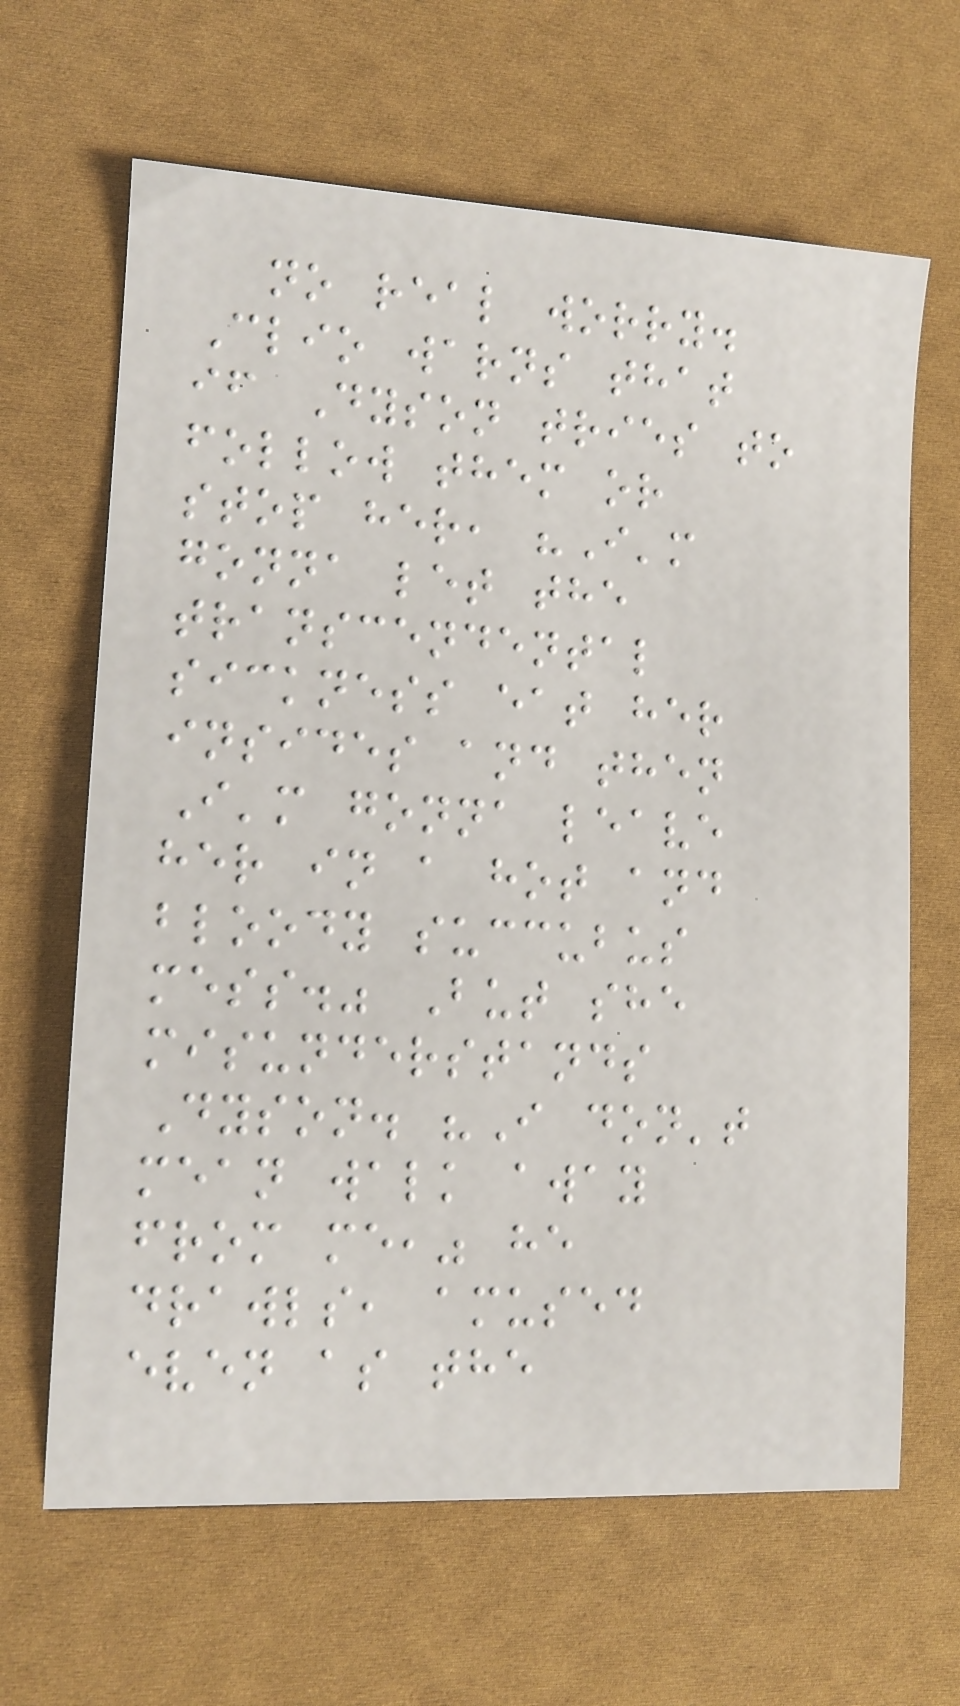no real worry.
Clio warns that
if Dyson tries to
follow them or
stop her, "I'm
gonna let the
transcendental
sickness eat her
insides and then
I'm gonna leave
her in a hot and
bloody succubus
mess." But she
misunderstands
Dyson. "I don't
mean walk away
from me," he
drawls, amused
even as the
